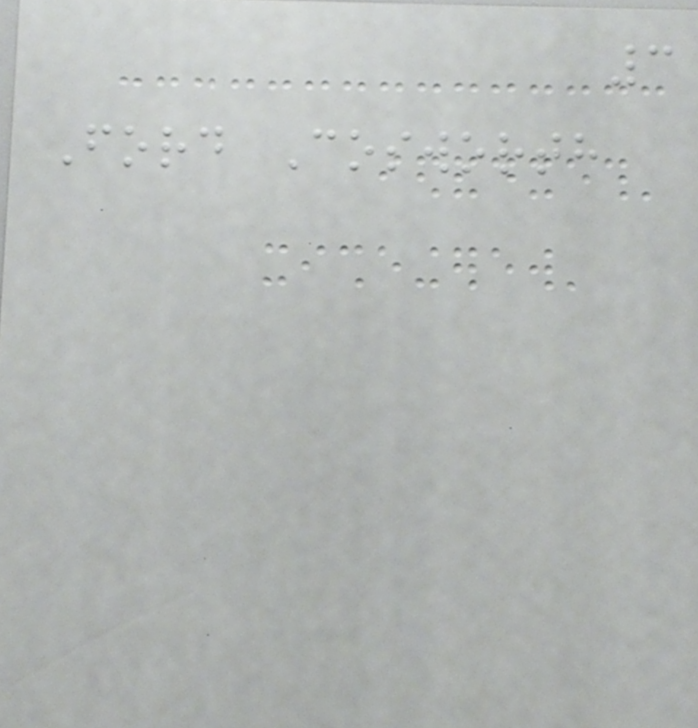3
Ford Cosworth
